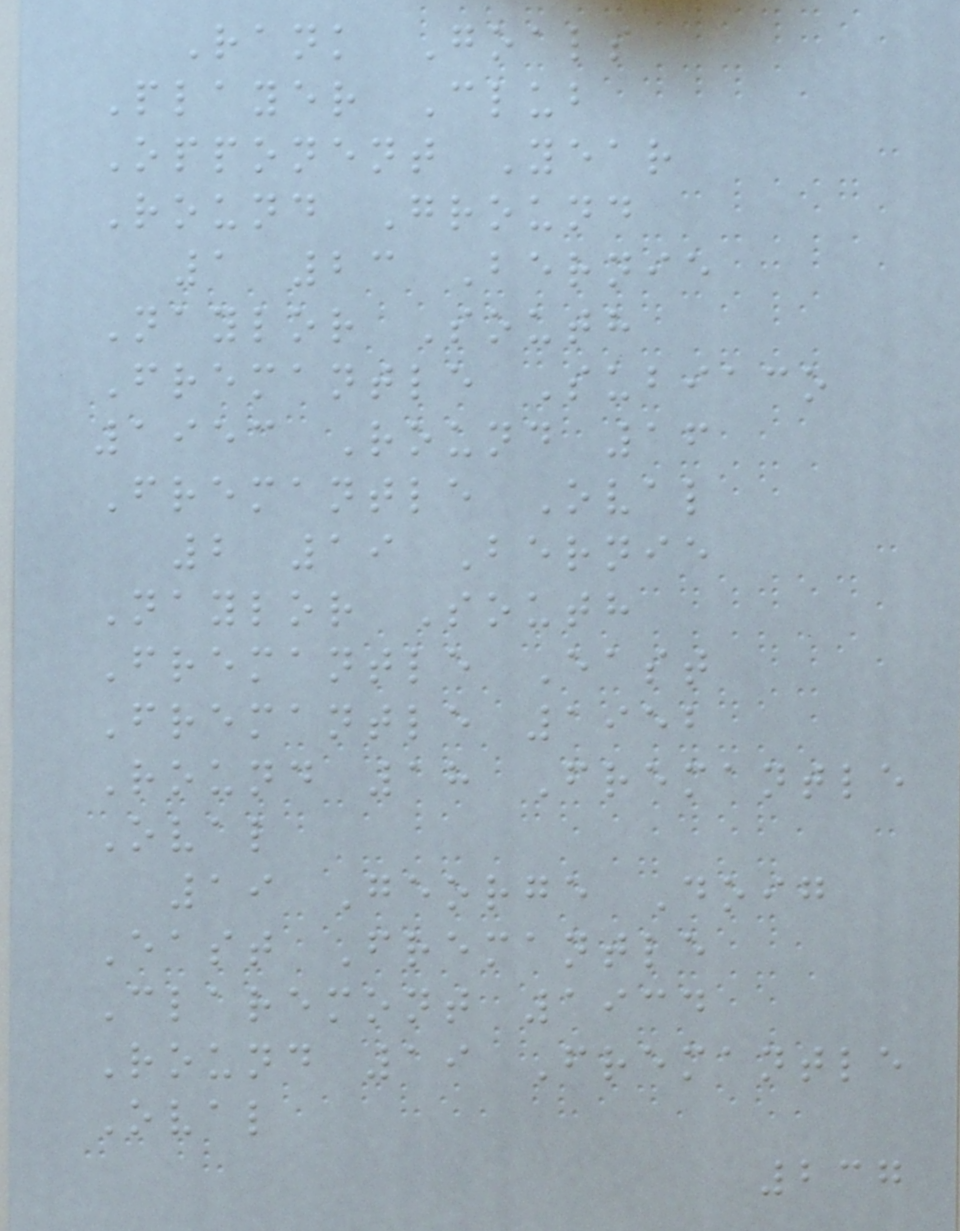Rank Goals
Player Club
Opponent Year
Round Ground
1 23 Bernie
Naylor South
Fremantle Subiaco
1953 Round 16
Fremantle Oval
2 19 Bernie
Naylor South
Fremantle East
Fremantle 1952
Round 18 Fremantle
Oval
19 George Doig
East Fremantle
Claremont 1934
Round 19 Fremantle
Oval
237
